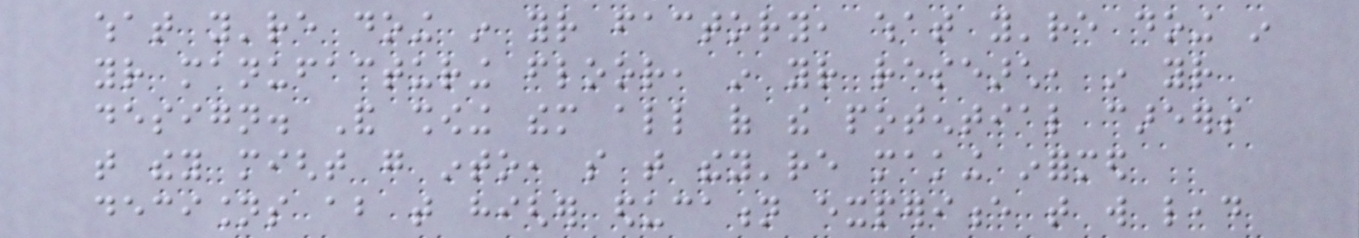what you're doing in your factory, what you're doing in
your manufacturing floor, in your research, in your
design. And showing them all of the potential careers
that they might go into, so that they're making informed
decisions about that higher education experience that will lead
